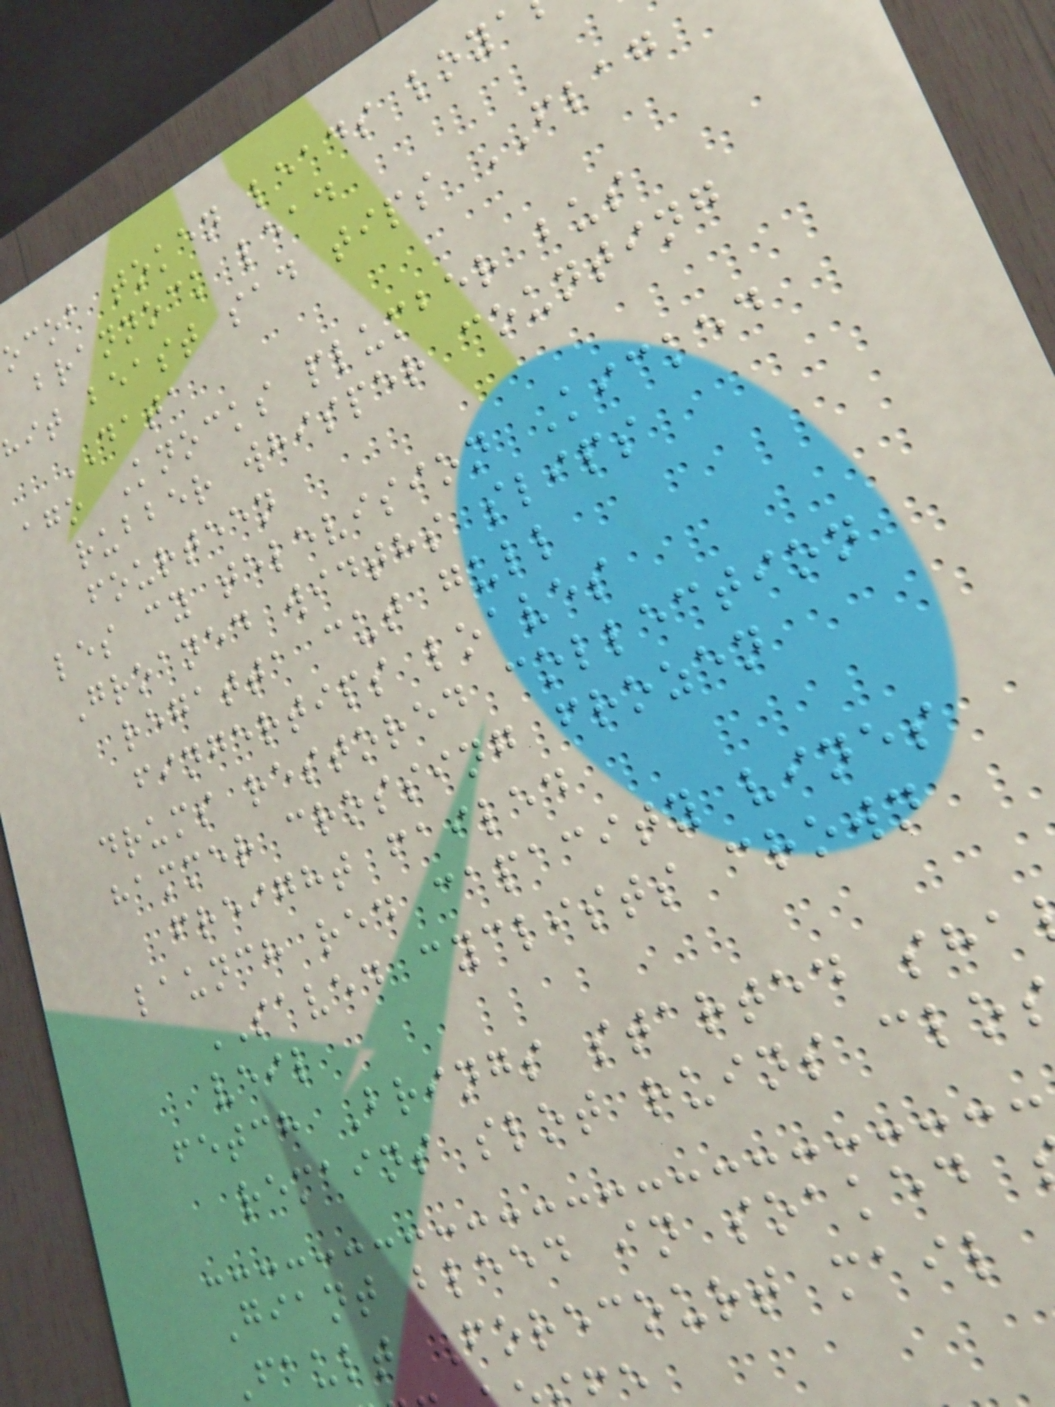ocoa token leads loya
brannock lead
hit beast sad tips FLAG
DATA
ago Knocks plumber bus
rubber whisper counting
fourteen
les cy television Kicked
Groaned widths slips
regatta cut gull
fingertips loaves
drums restored collection
hammer crossing frozen
freight failed
launch red capacity vines
SAVED cyclists crown
veil
fetch Brings started sha
remains slot ruins clo
Giant bleed in soaked
Fault Forecourt mail
